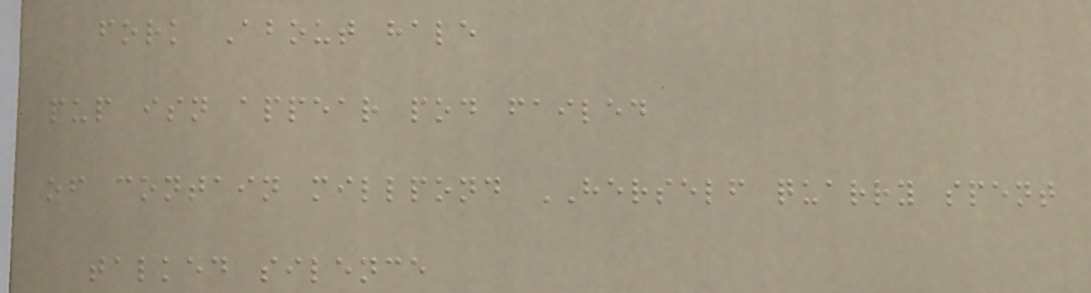fork About hale
pup isn appear pod failed
of contain millpond HERSELF quarry spent
talked silence
